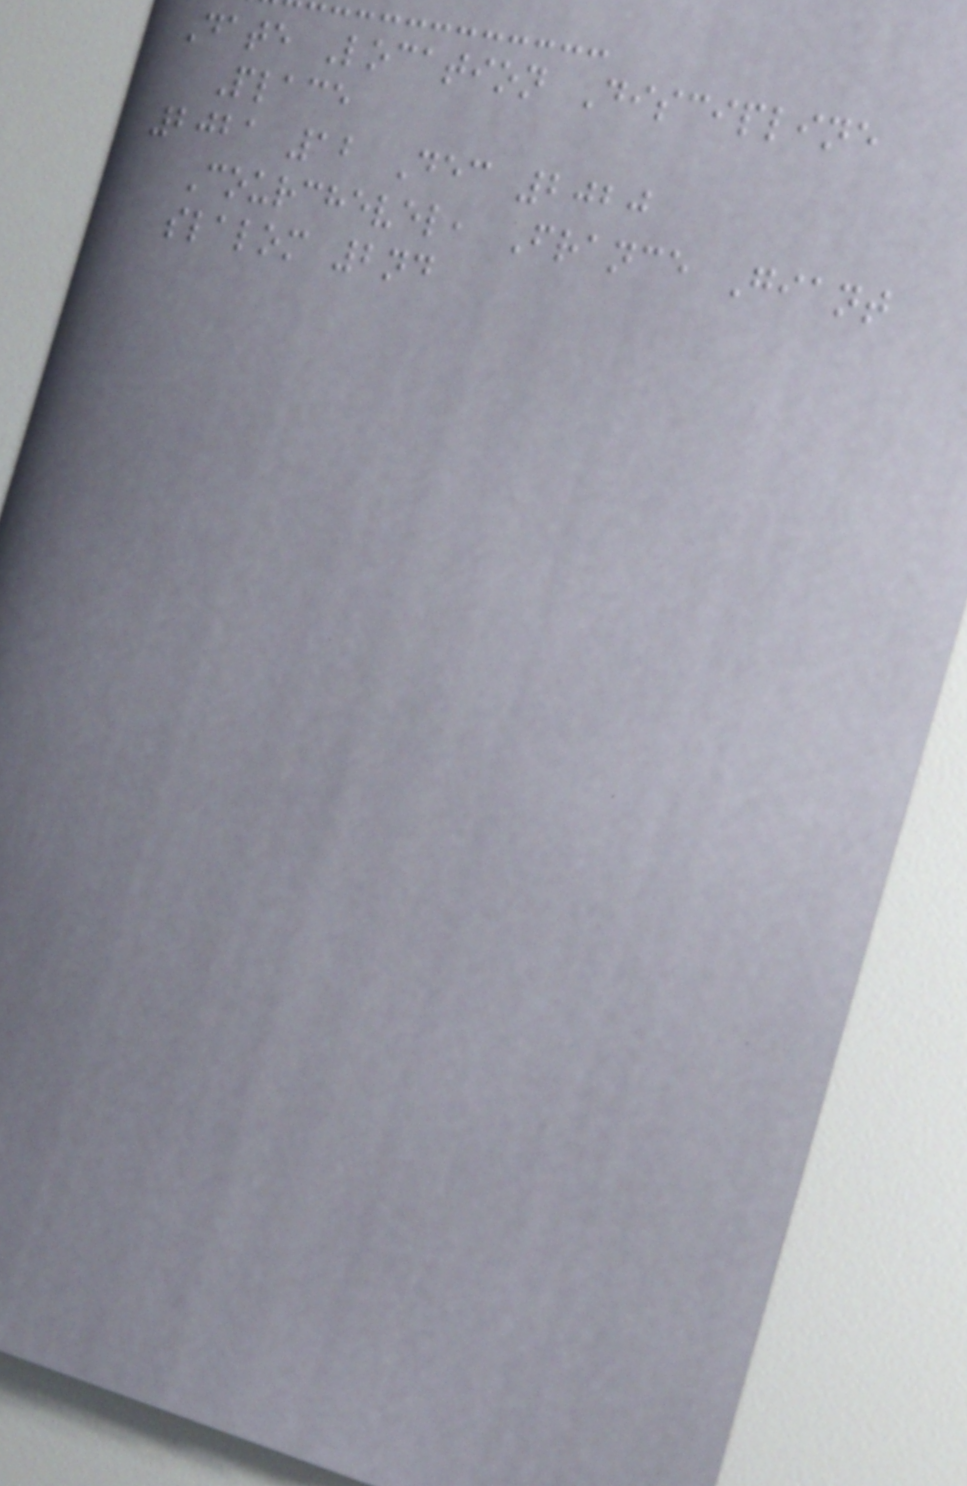Date Location Discipline
Place
2021 12 Dec 2020
Courchevel, France Giant
slalom 2nd
